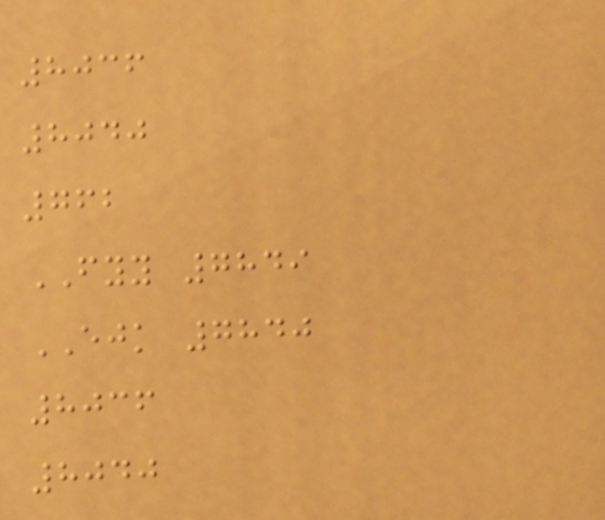8036
8040
762
FYY 7849
EJK 7840
8036
8040
